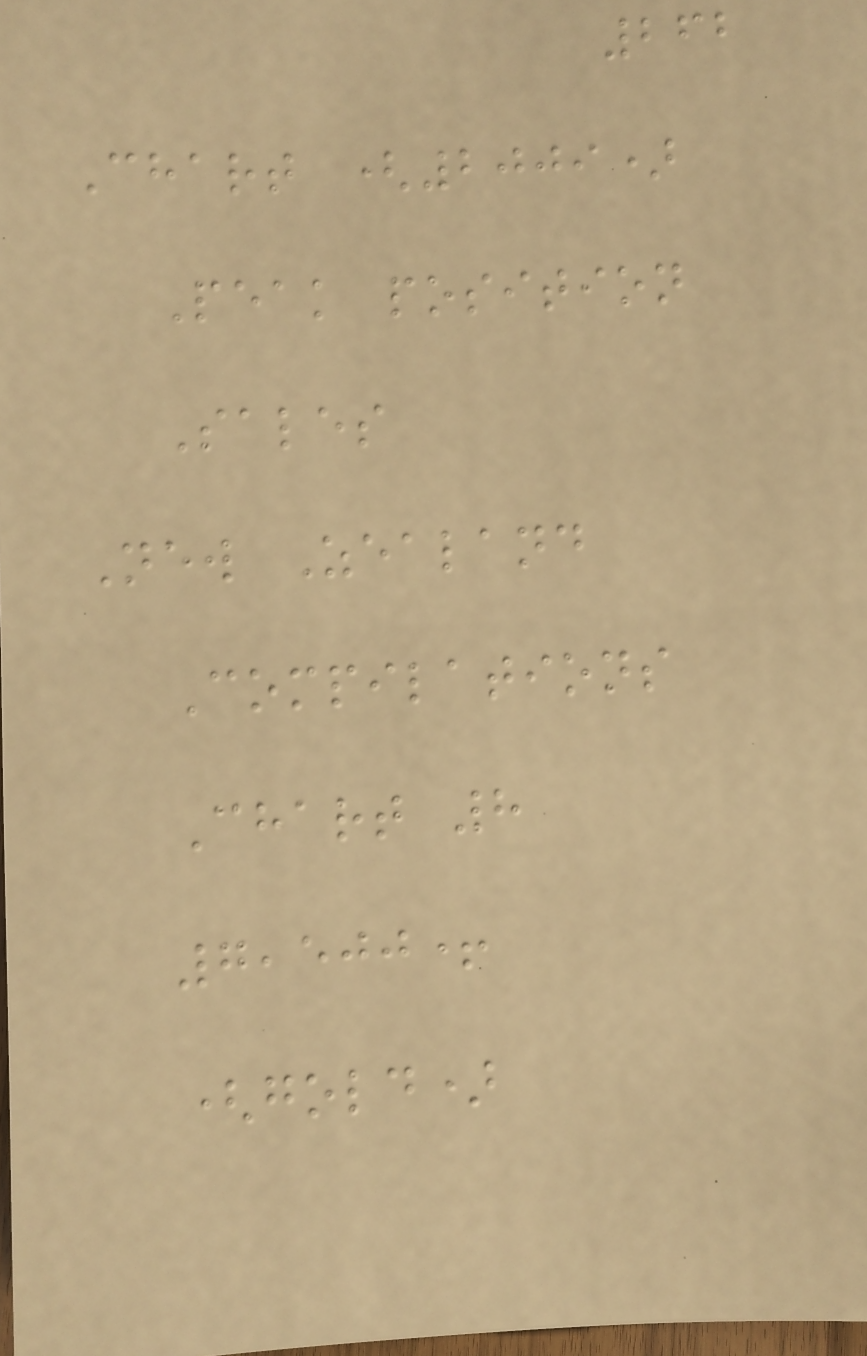262
Chart (2009)
Peak position
Sales
New Zealand
Compilations
Chart 8
7,500+
(gold)
